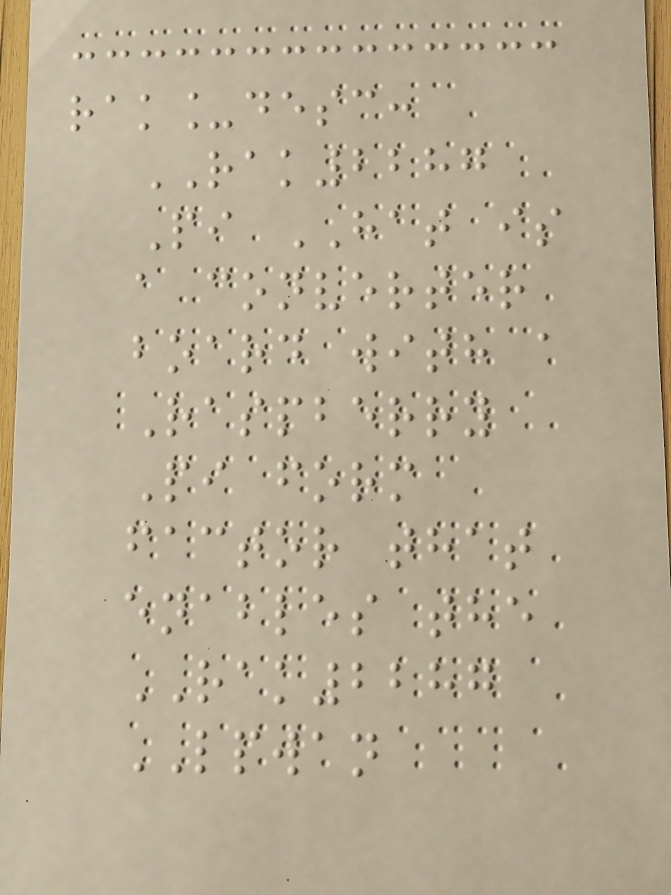rak_desc:
RAK2287
Pi HAT is
a converter
board with a
Raspberry
Pi form
factor that
enables the
RAK2287
LPWAN
